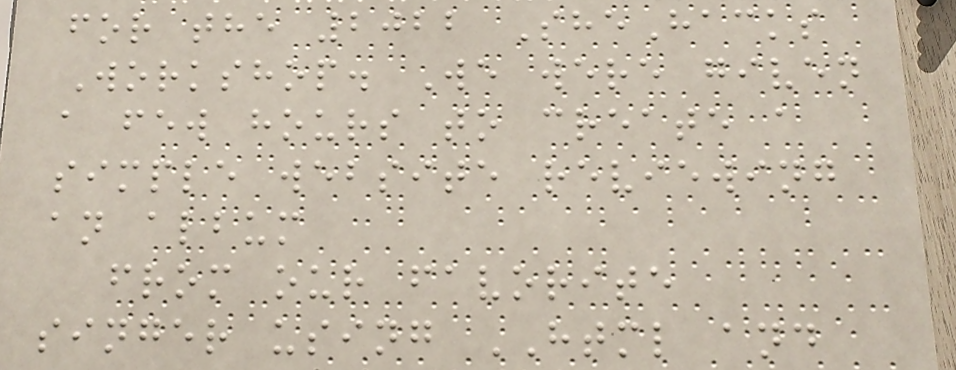for the 2022 SheHacks
Workshop. We were given
a few hours to create a
simple website reviewing
an album
from our favorite
singer using HTML and
